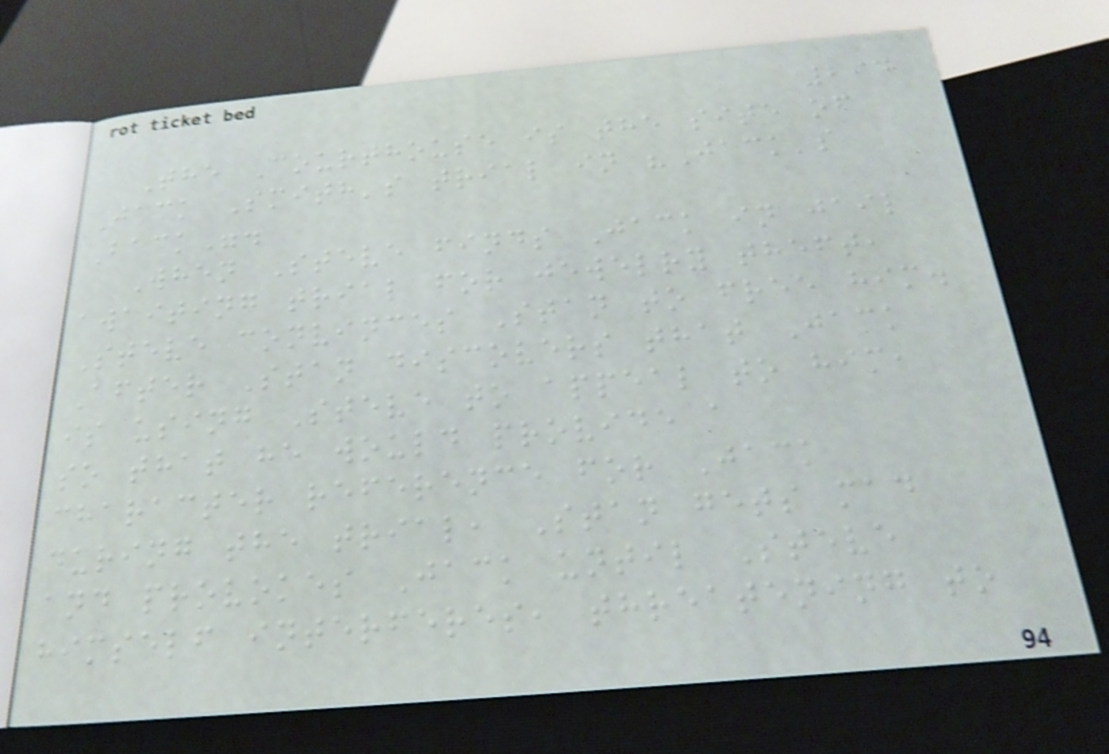294
The Courthouse is the site of
Jack Smith's trial in "Jack's
Back".
When Steve finds Jack in jail
awaiting trial for jewelry theft,
Steve convinces Stan to free him.
After Stan discovers that Jack
is using Steve to appeal to him,
so that he would provide a
character reference for Jack
during the trial, Stan gets mad
and provokes Jack until Steve
himself interferes, threatening to
